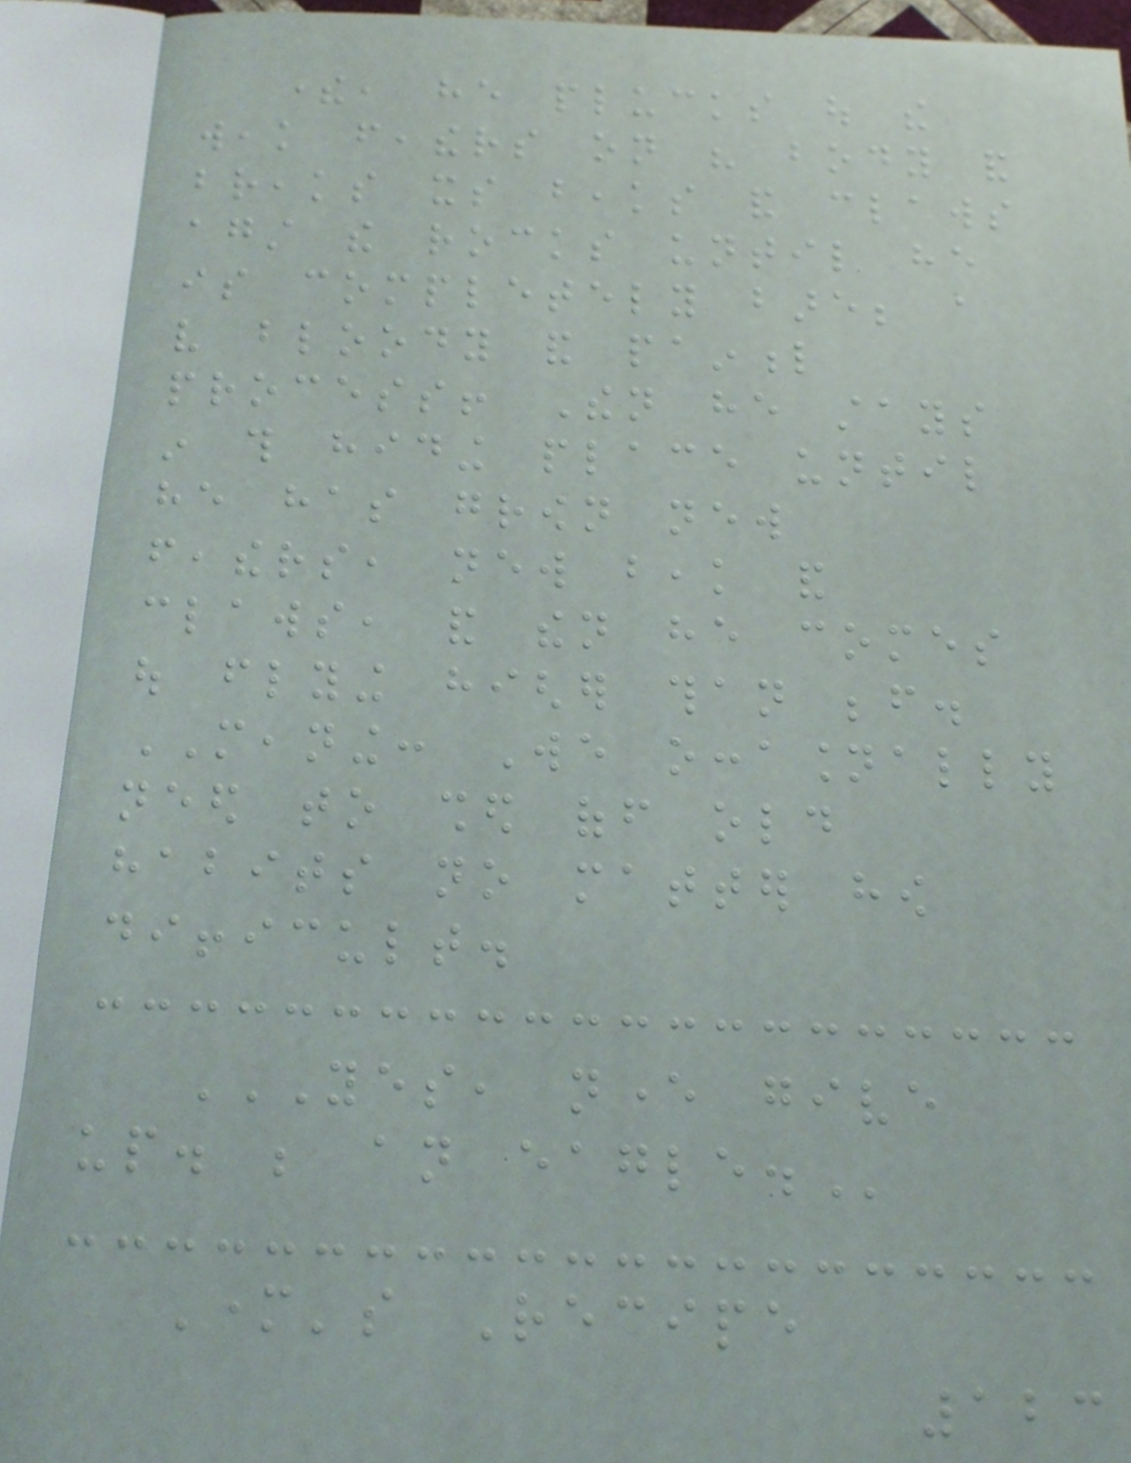there, he plucks out the
weak feathers on his body and
breaks its beaks and claws
against the rocks until he
is completely bare; a
very bloody and painful
process! Then he stays
in this hiding place until
he has grown new
feathers, new beak and
claws, and then he comes
out flying higher than before.
MEANING: We occasionally
need to shed off old
habits no matter how
difficult.
YES, NEVER GIVE
UP. BE AN EAGLE.
Mother's Recipe
123
